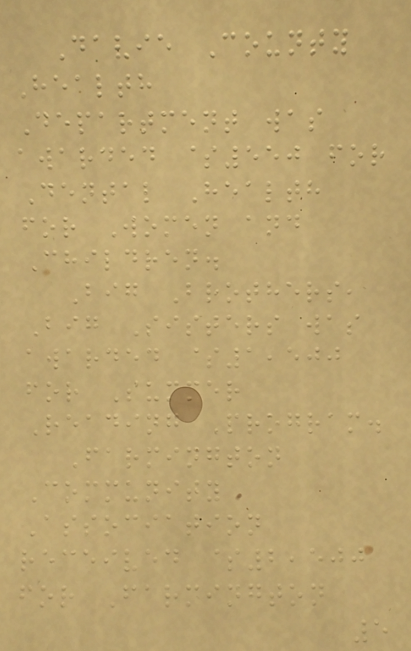Davie County
Health
Department was
awarded $550 for
Dental Health
for Women and
Children.
Big Brothers,
Big Sisters was
awarded $1,500
for Summer
Reading Program.
Farmington
Community
Association
received $2,500
for Farmington
5
